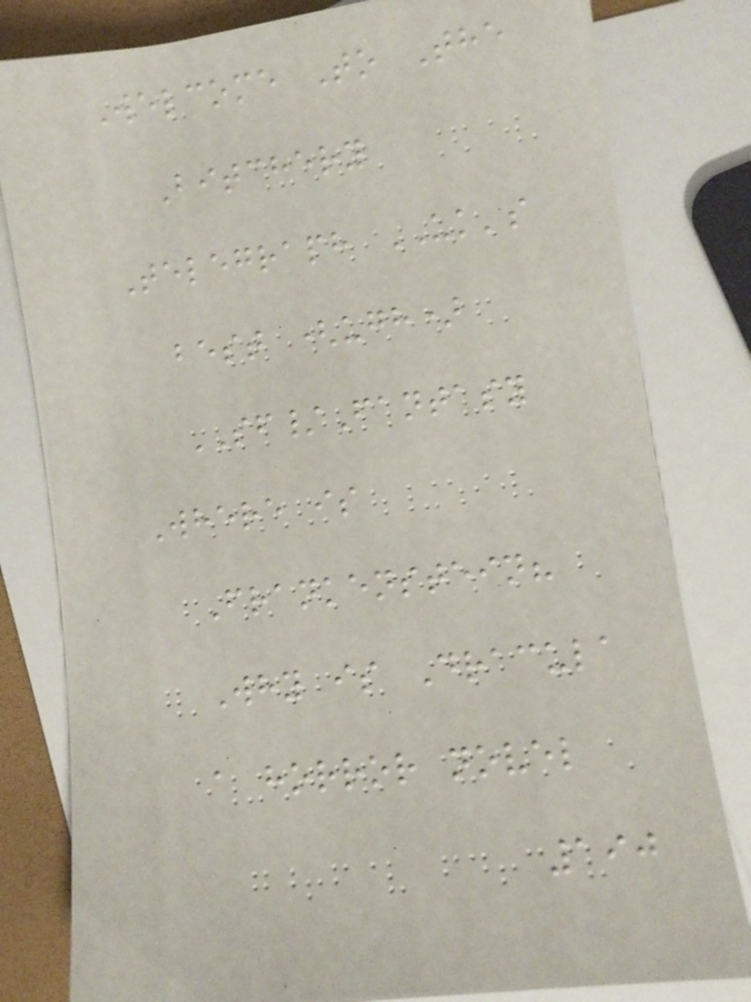Welcome To The
Bitchery
Telegraph UK's
best (ugh)
SF/Fantasy
Where is
Frankenstein?
Why is Dracula
a horror novel
190
